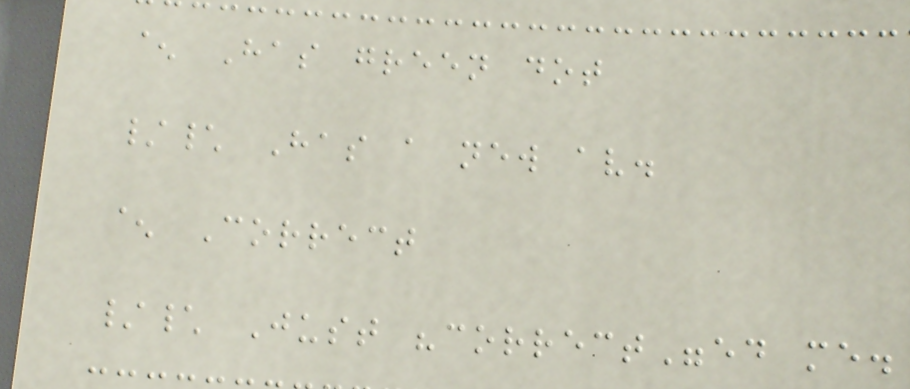^ Has green dot
/\ Has a new av.
^ Correct
/\ Just "correct"ed me.
